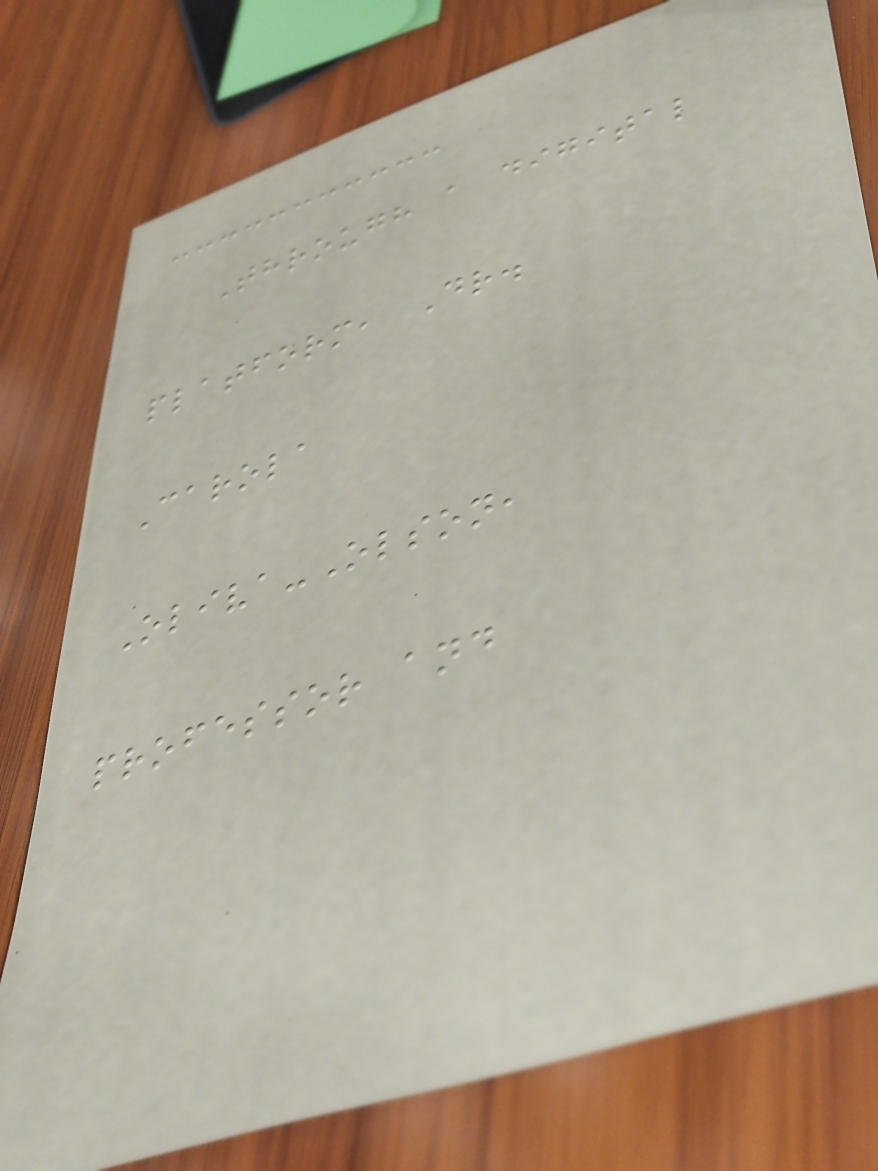Through a digital
platform, Dr.
Carola
Oliva-Olson,
professor and
